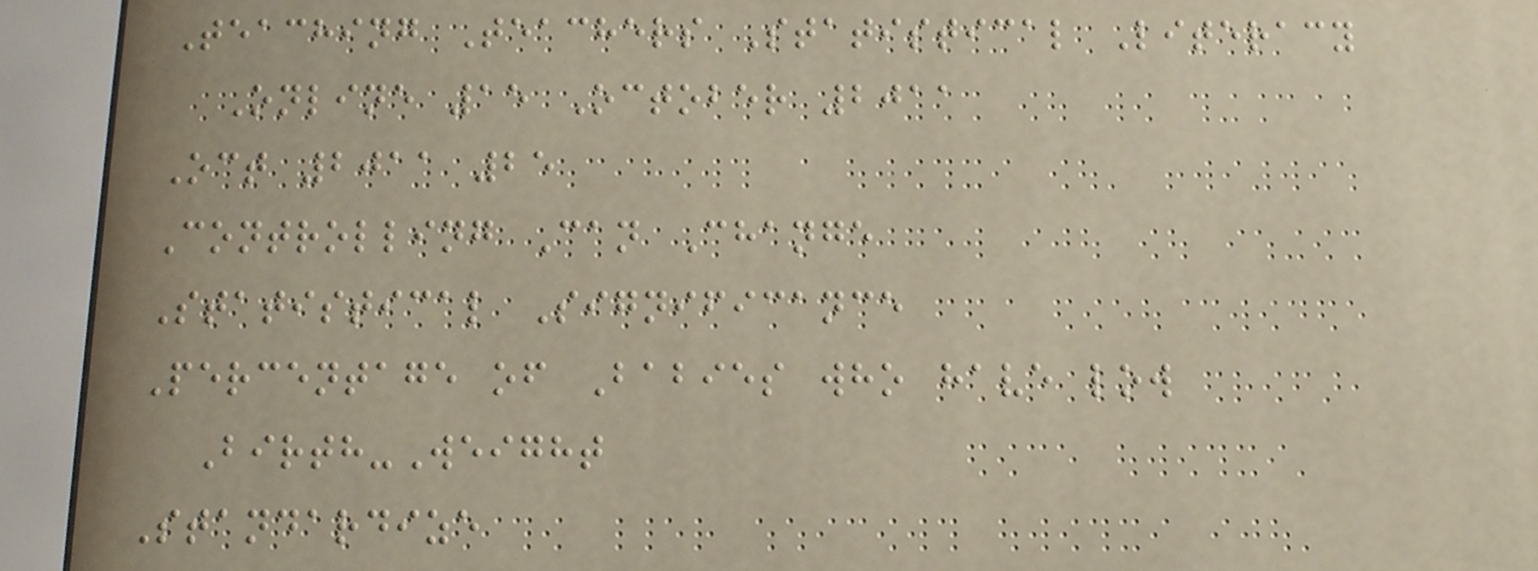Teaching Teachers Statistical Literacy
Online 15 October 2011
Oct 2011 25
Controlling Can Change
Statistical Significance
Percentage of Babies who have low
Birth-Weight
Standardize
